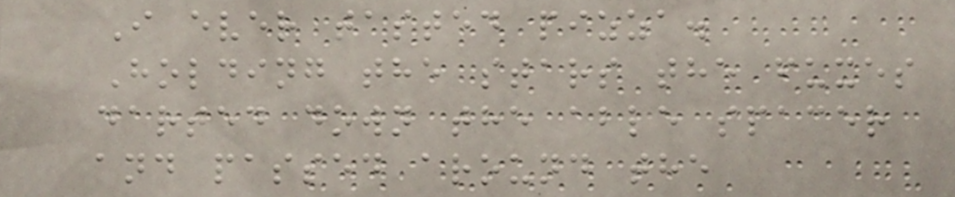I ever tasted pizza.
Holding the stars the fuxes
darted down the able spacer
and passed around the
